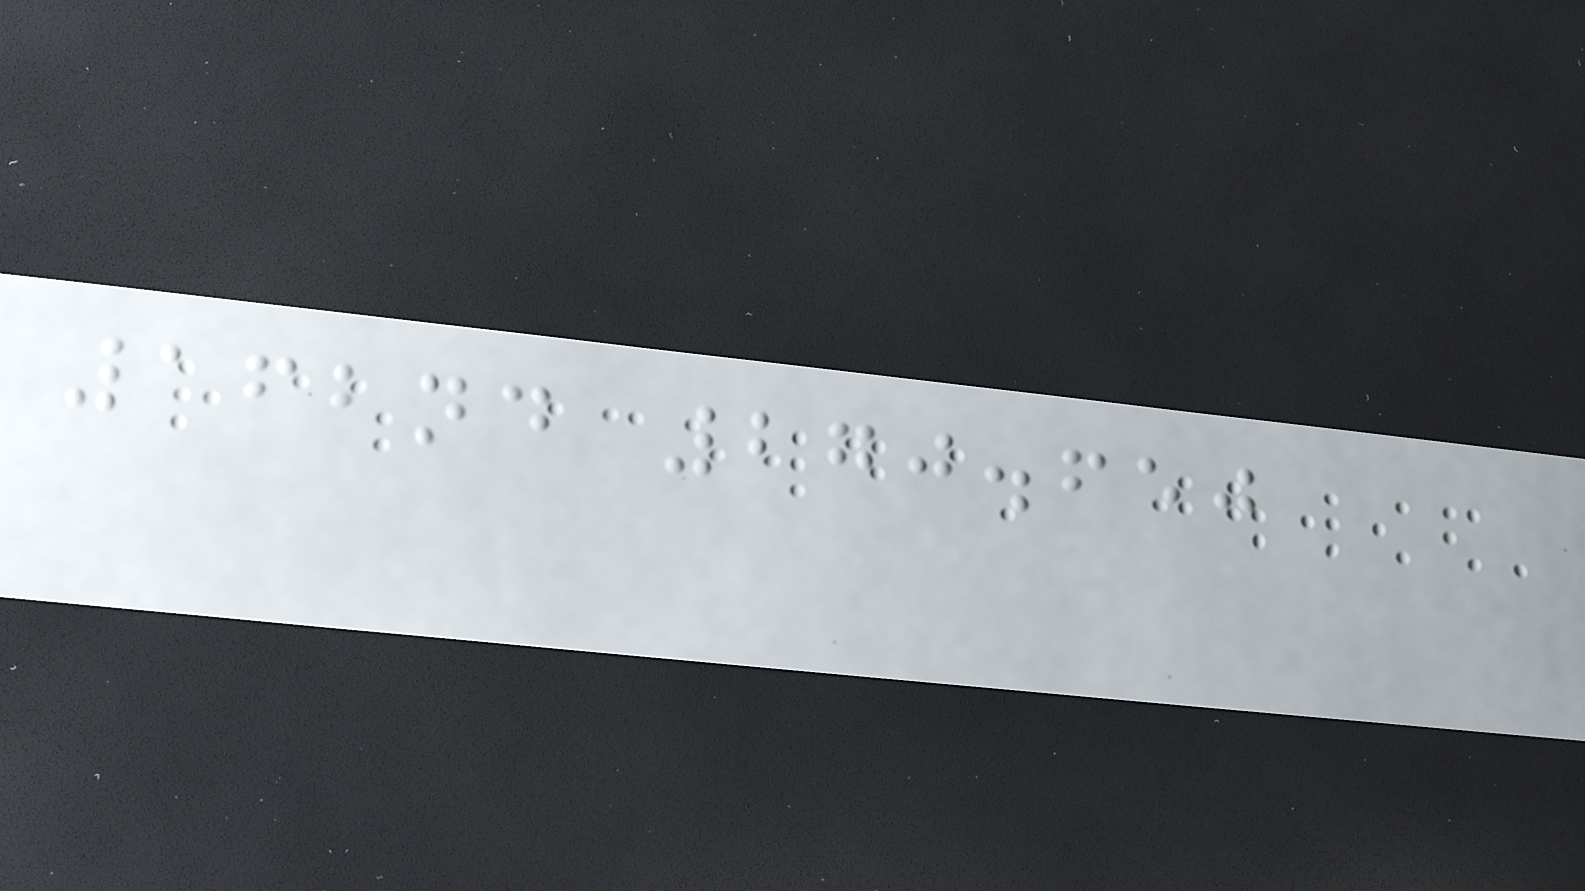162nd 270.650
